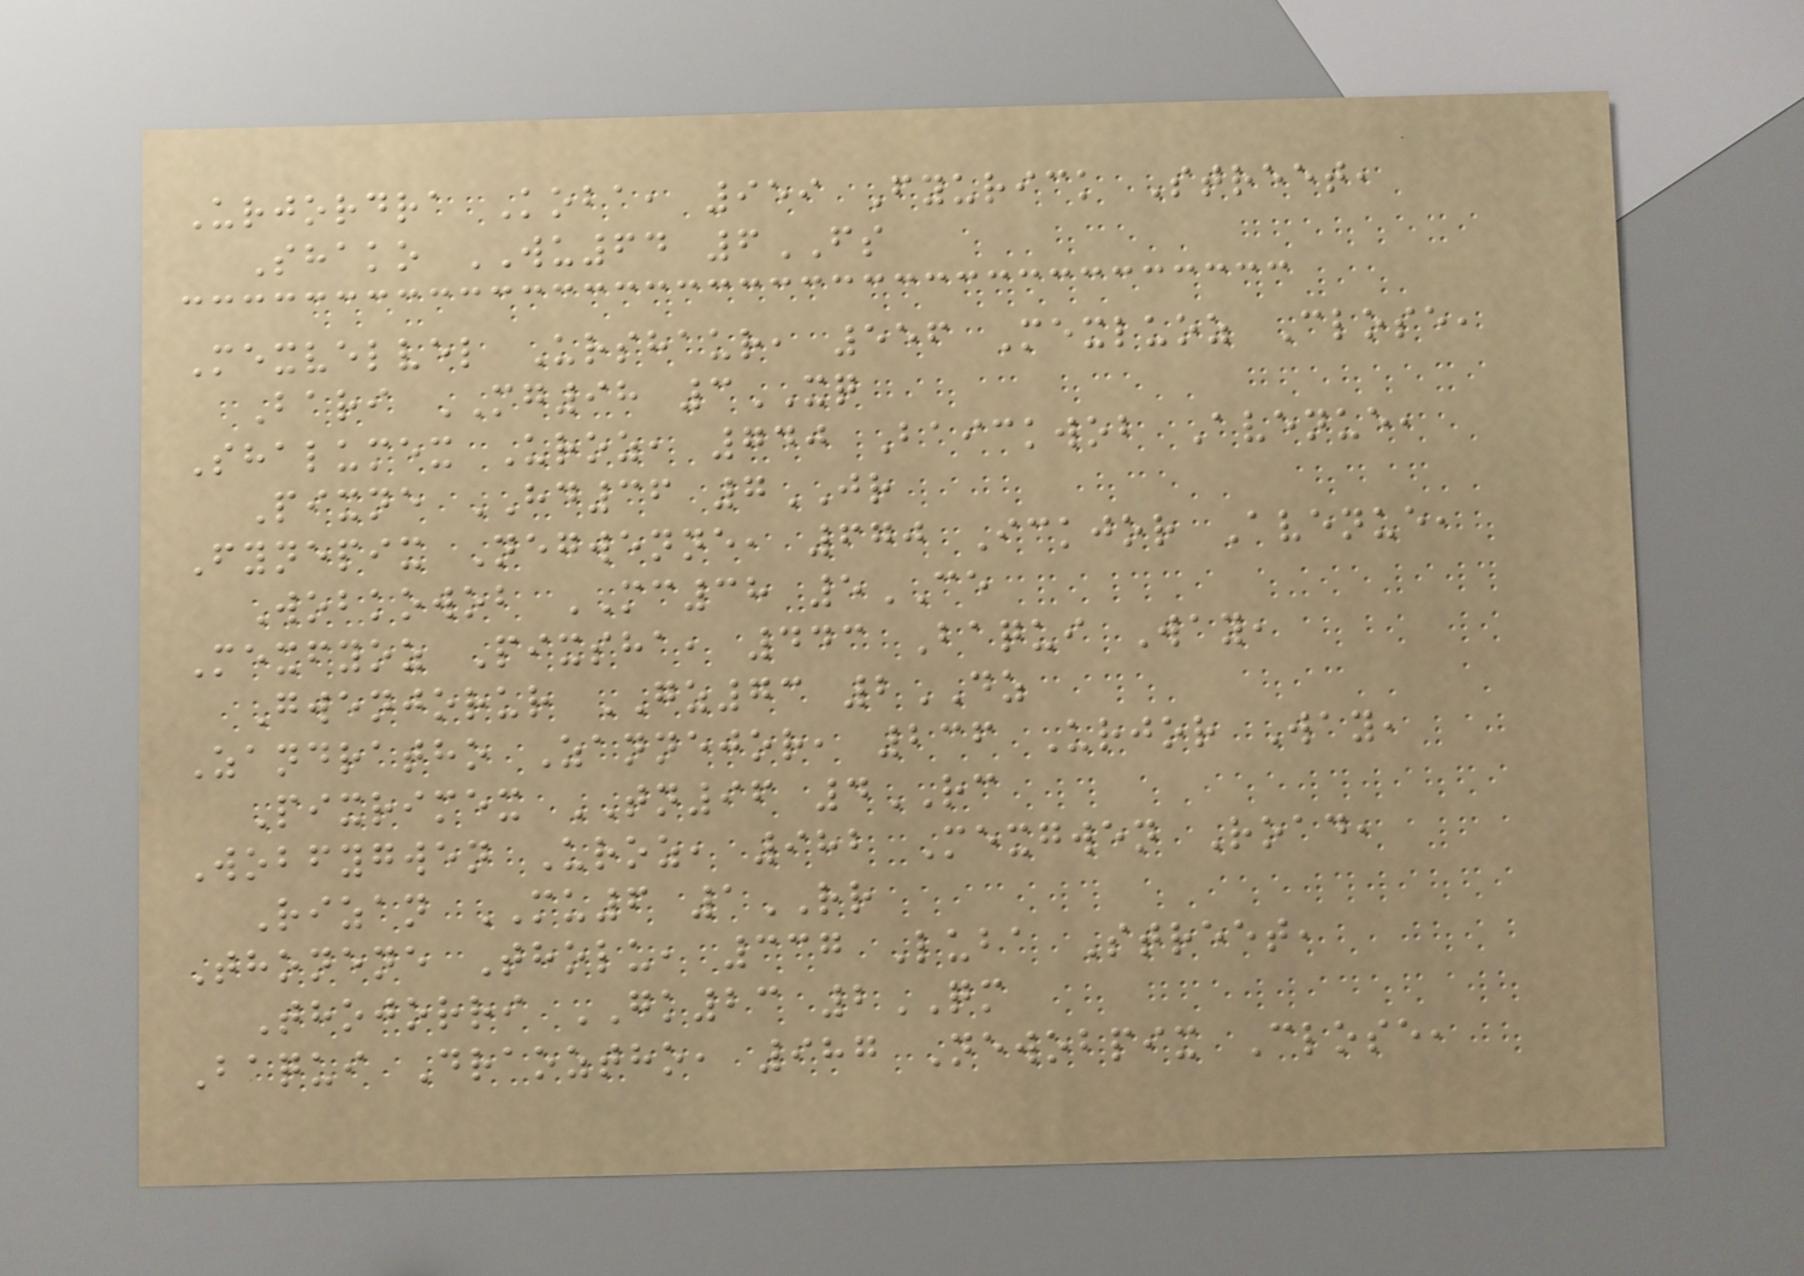Urjordra Koba, 959 Fyurick Street,
Shako WU64 6FS
Mexvelvel Urshaur, 556 Mexluoz Close,
Bari MG98 3XQ
Shalumex Uroz, 740 Baickwob Avenue,
Pixne HD36 7JR
Fynepix Negwenne, 670 Ickjor Avenue,
Wobkowob MC38 5CE
Mexfyoz Pixsha, 443 Baqui Way,
Gwenjorur GZ73 2DZ
Zandratho Zannejor, 236 Urjor Way,
Pixrimex TN96 4RC
Wobfygwen Uroz, 982 Mexgwen Road,
Rizan MU6 1RR
Thonene Tholu, 337 Luba Street,
Thojorri GK23 2QM
Baqui Draoztho, 987 Newobpix Close,
